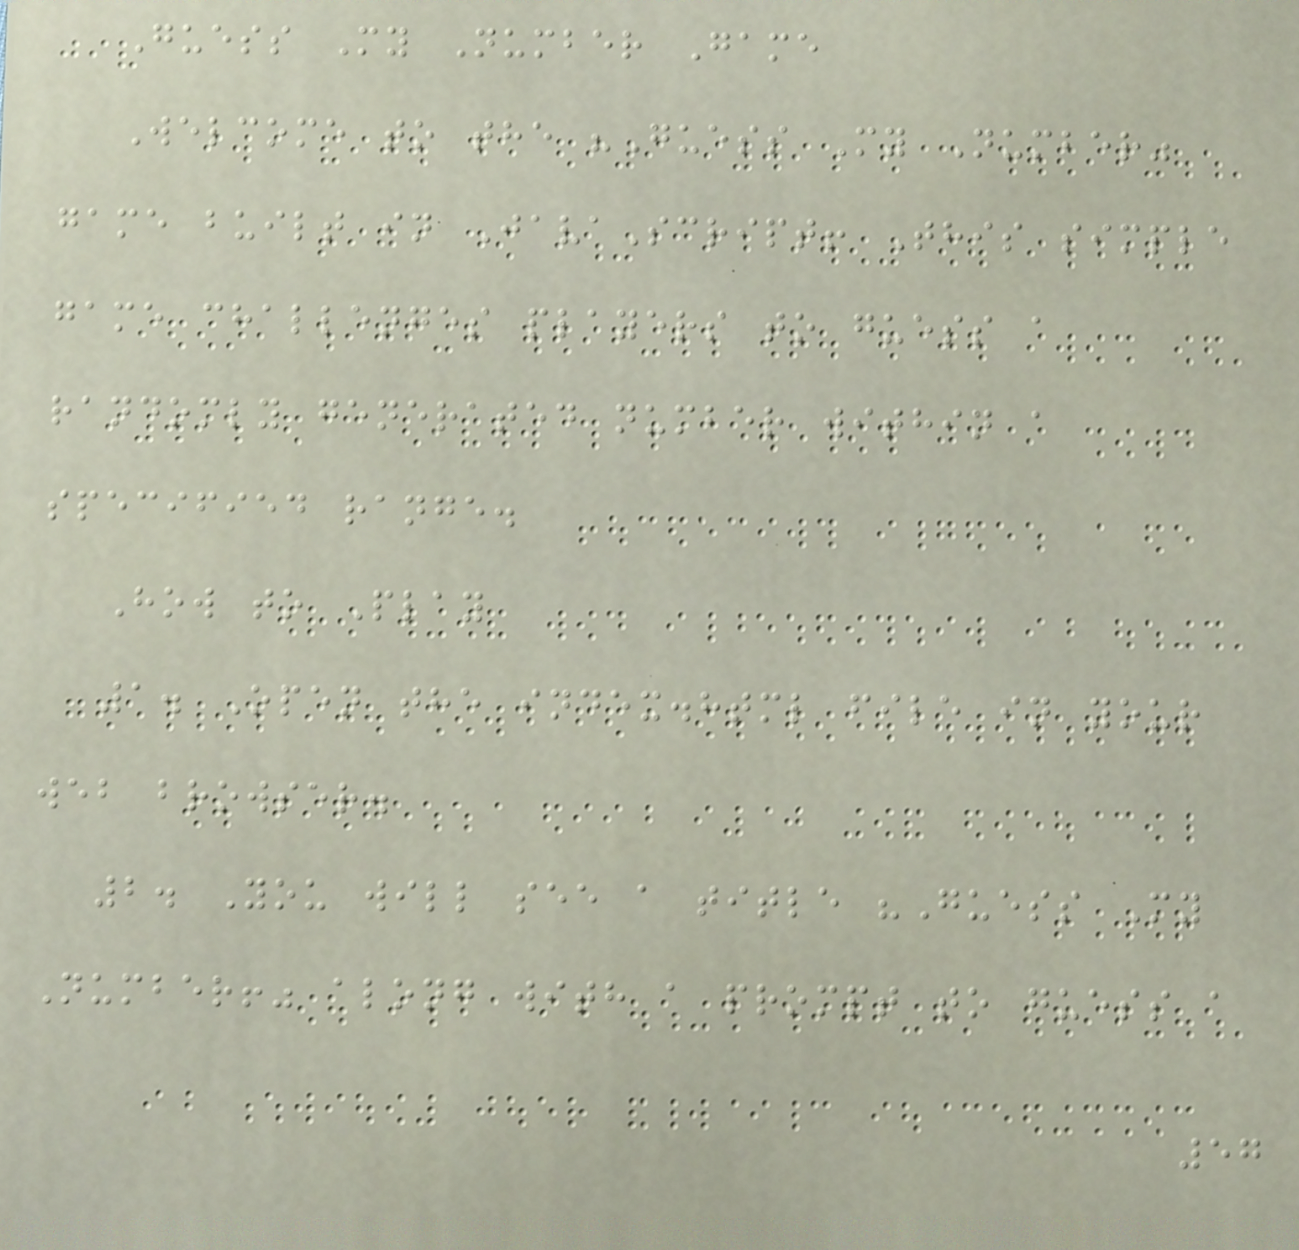Guess My Number Game
Welcome to the "Guess My Number"
game built in JavaScript! This simple
game challenges players to guess a
randomly generated number within a
specified range.
How to Play
1. Open the index.html file in your
web browser.
2. You will see a title "Guess My
Number!" along with a prompt to guess a
57
